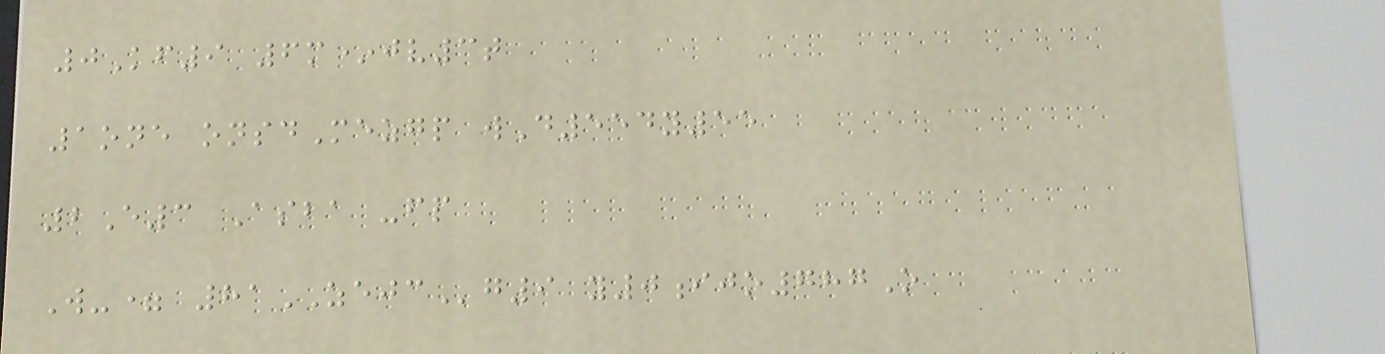0Kf9 6m*jv3t
1one onsdMezgp wD554y55
2E3 Asba -fp
W-= 81ZEJCg9 y0ijo787O
